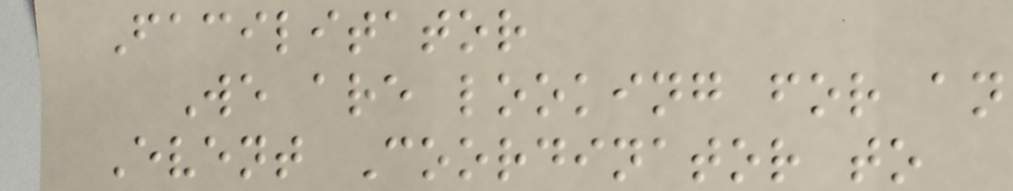Facilitator
We are looking for an
Event Coordinator to
